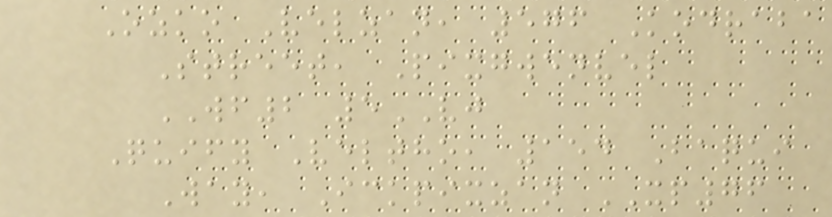Ozko Velzan, 576 Kodraba
Street, Pixgwenvel
WF2 5VJ
Quify Veltho, 154 Baqui
Way, Ickpixzan XP76
